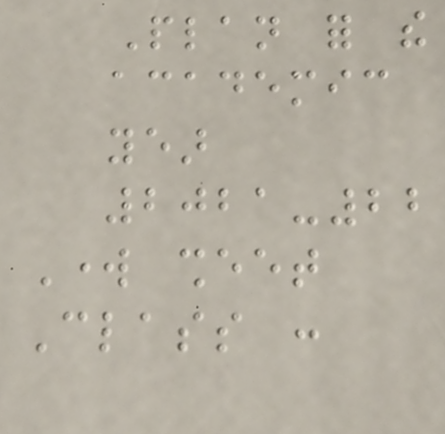Plan for the
academic
year
2021-22
Work sheet
Class :
